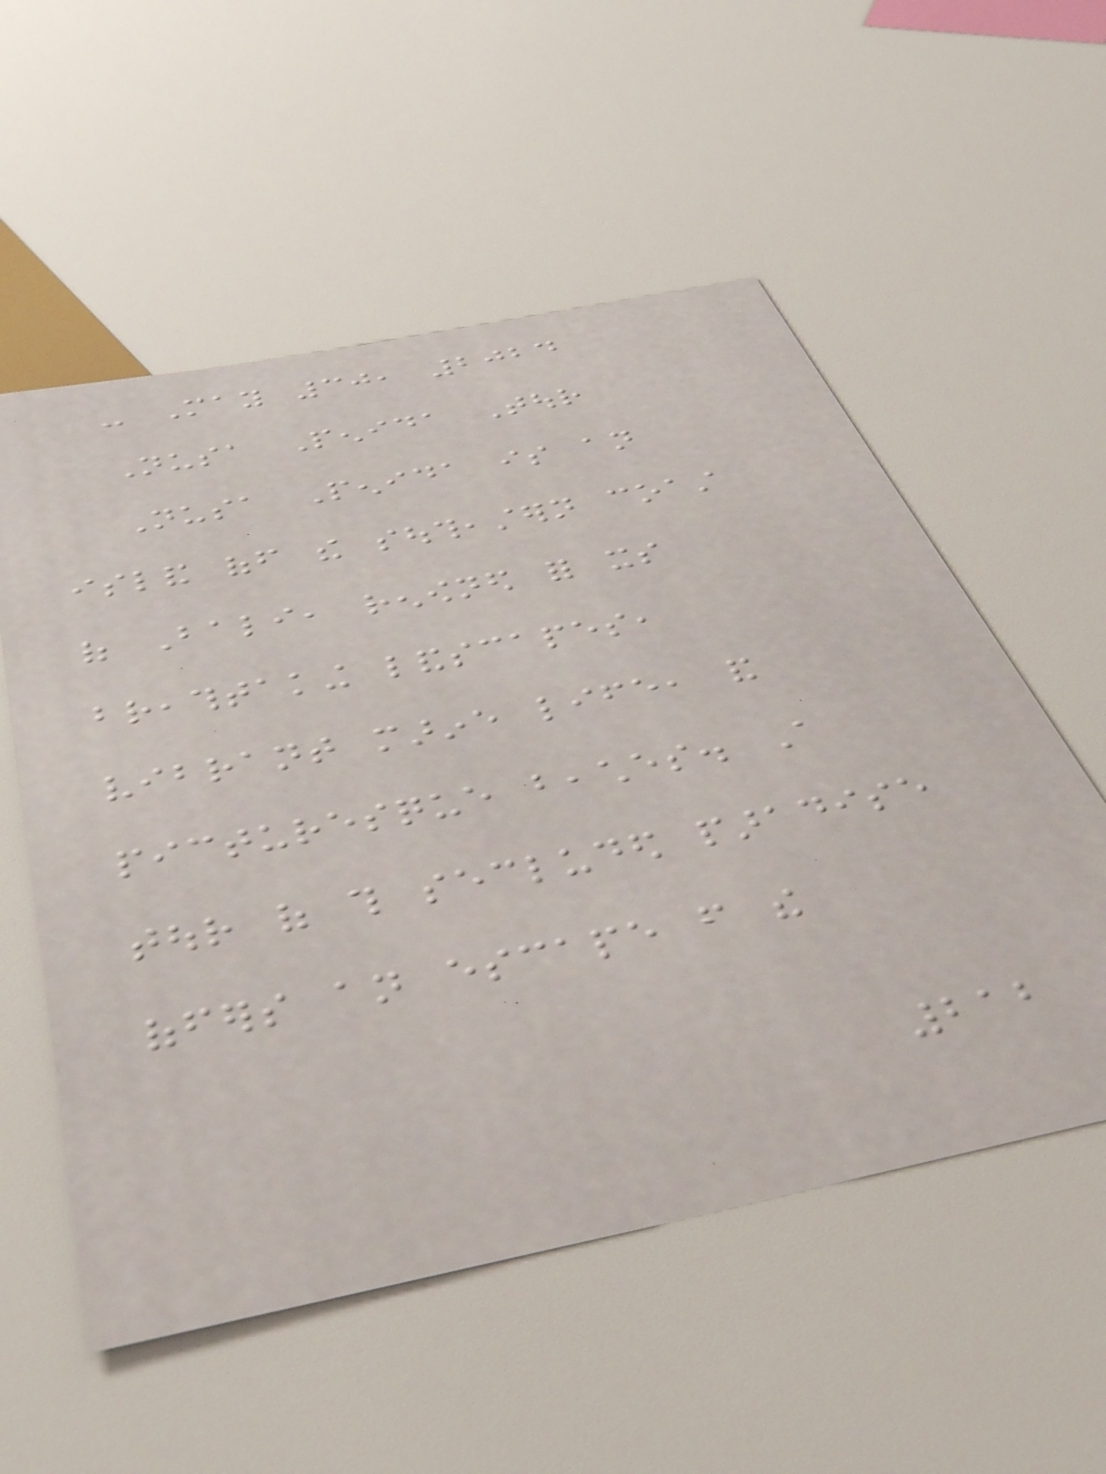- May 30, 2024
Nusa Penida Tour
Nusa Penida is an
island off the southeastern coast
of Bali, renowned for its
breathtaking landscapes,
vibrant marine life, and
picturesque beaches. A
tour of this secluded paradise
offers an escape from the
212
